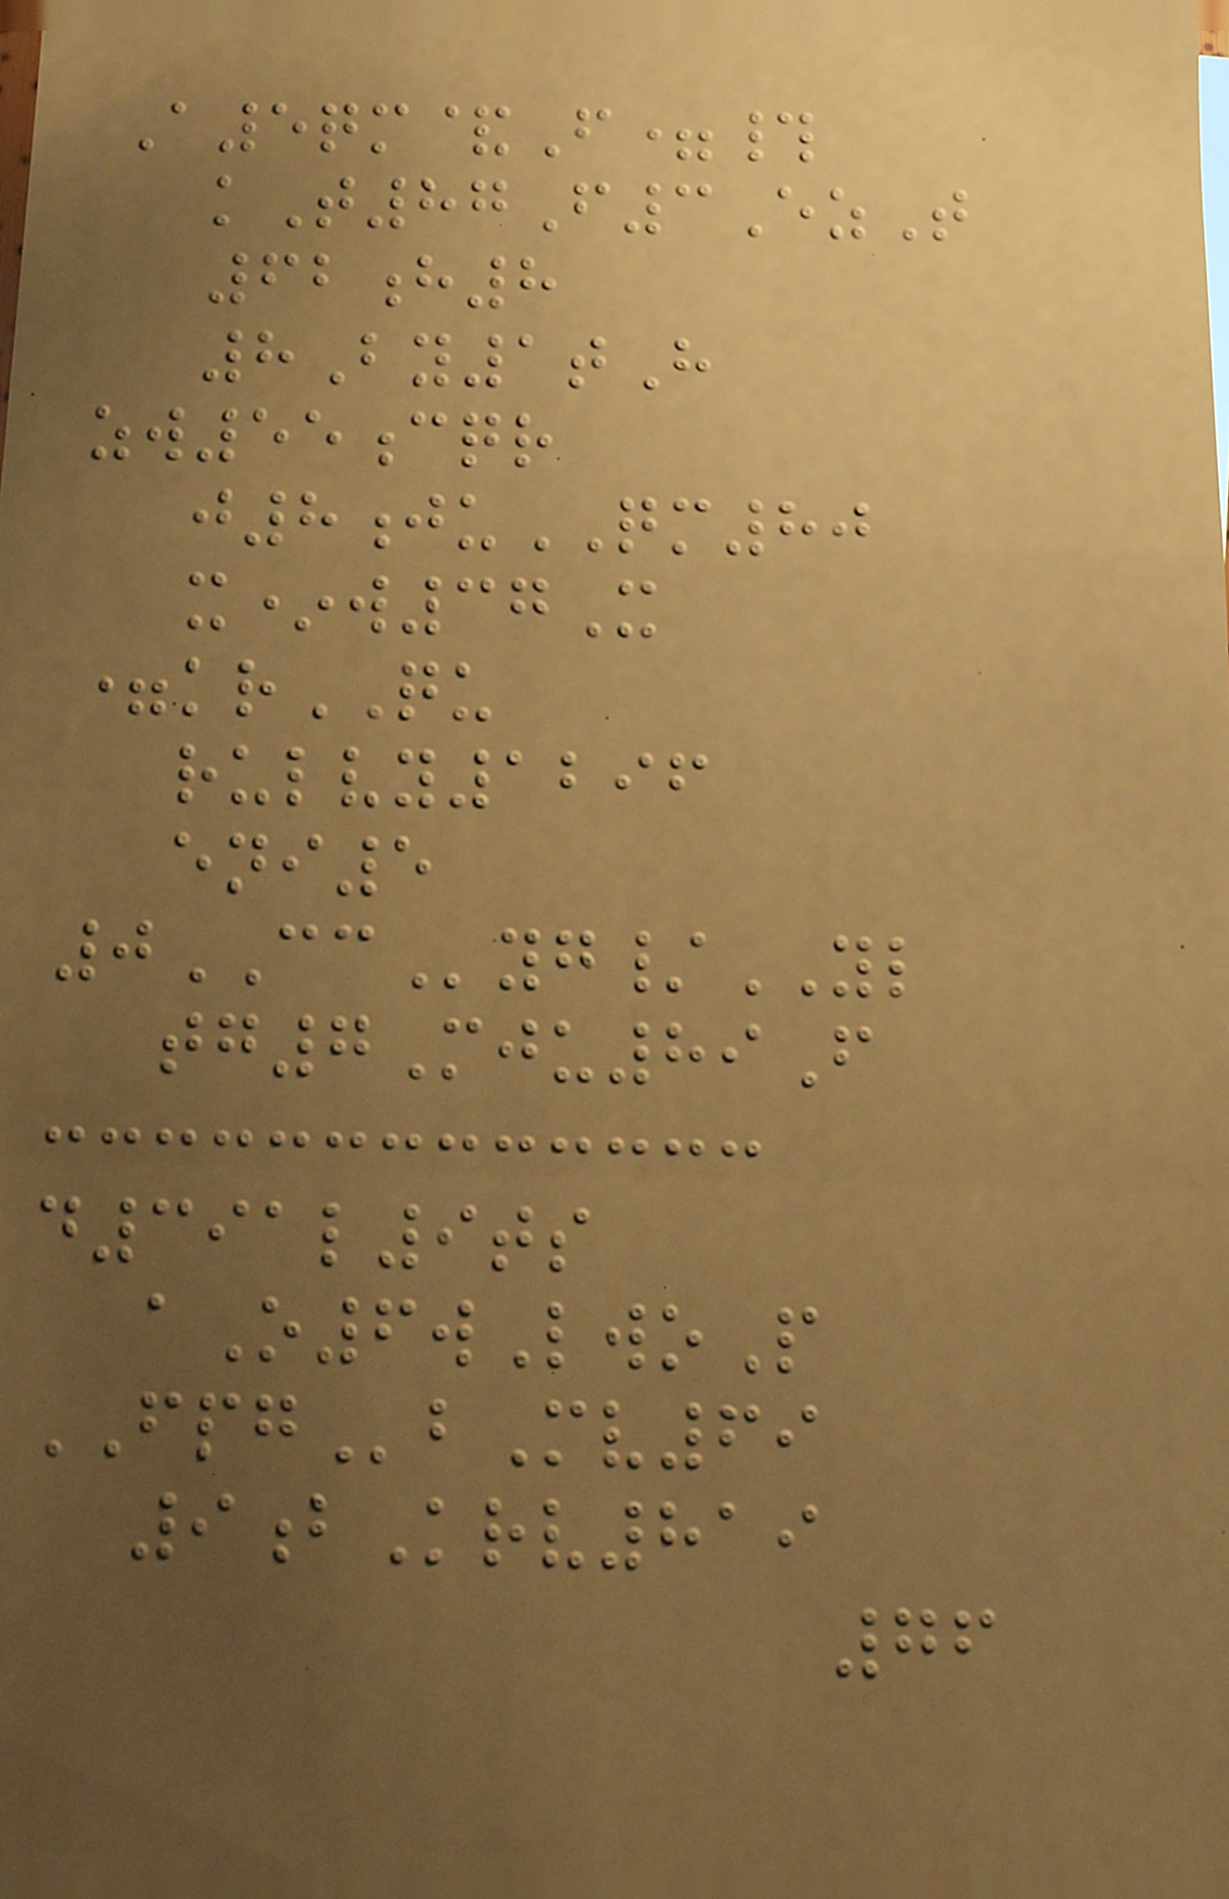A5qm&F=#
kT87F3EzT
62h8
8By1tH
zw55cqr
j8juQM80
x*w37X
=krQU
rulvy1296
eni5
0CCyg/YL
tg7Mju89F
d391l9ts
aO6wLwoP
FPGbMv69
9bKrv819
76
